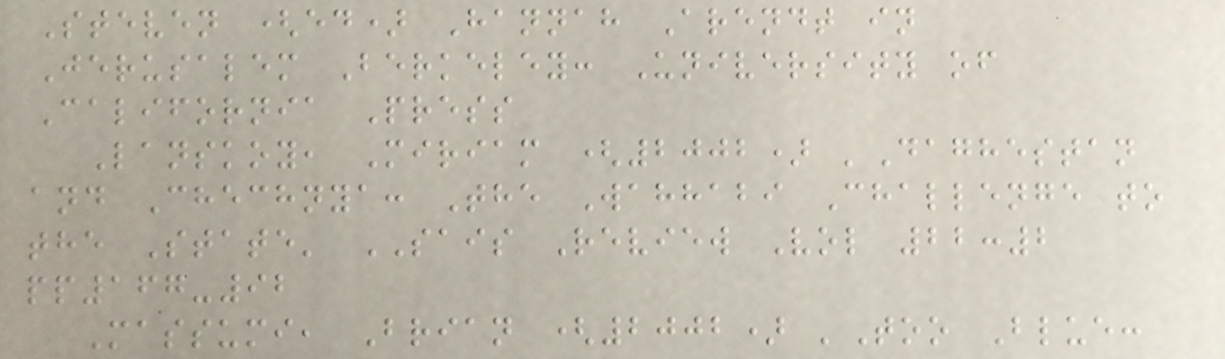Steven (ed) Hannah Arendt in
Jerusalem Berkeley: University of
California Press
Lanskoy, Miriam (2002) 'Daghestan
and Chechnya: The Wahhabi Challenge to
the State' SAIS Review Vol 22:2
pp167-92
Massumi, Brian (2002) 'Too Blue:
